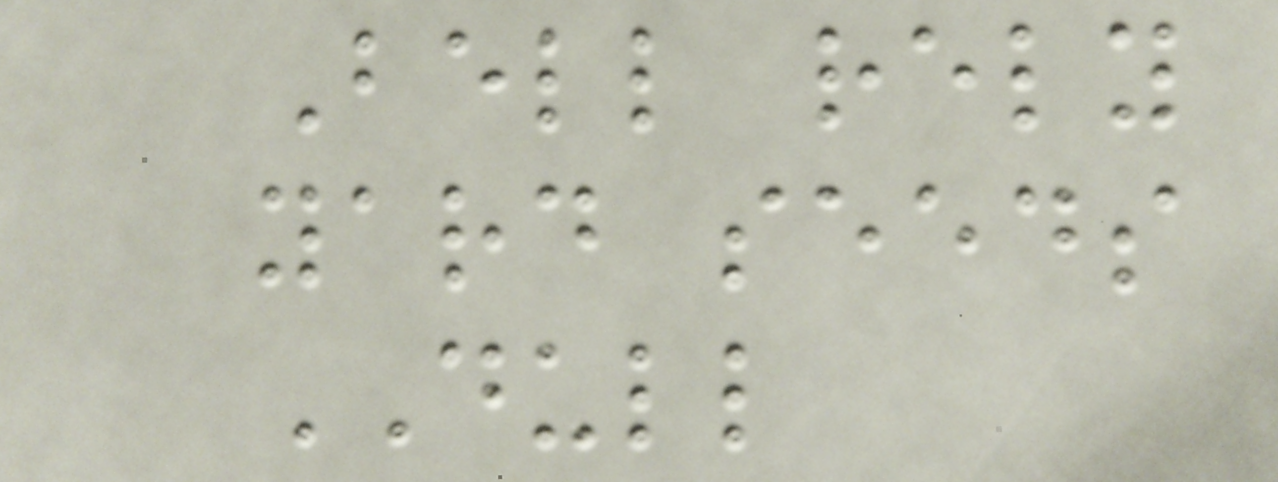Bell rely
yard seeds
DULL
